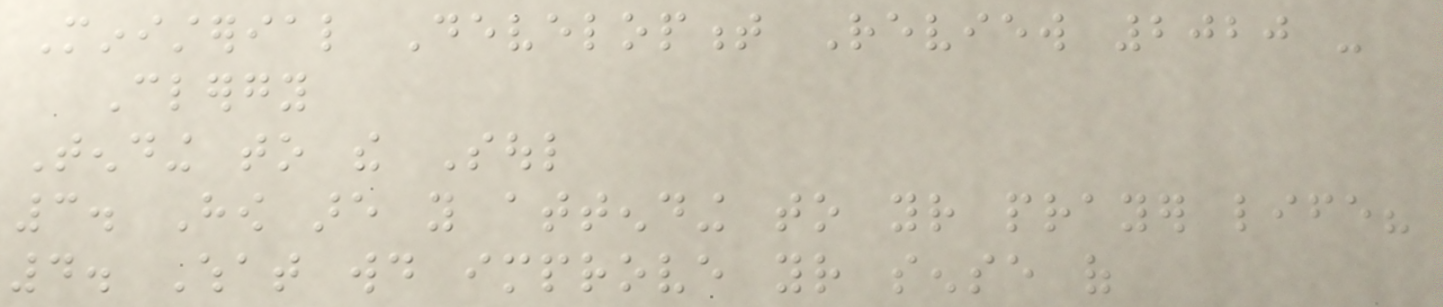Ministerial Development Review 2020 -
Clergy
Tending to the Soul
3. How are you attending to your prayer life?
4. What would improve your sense of
